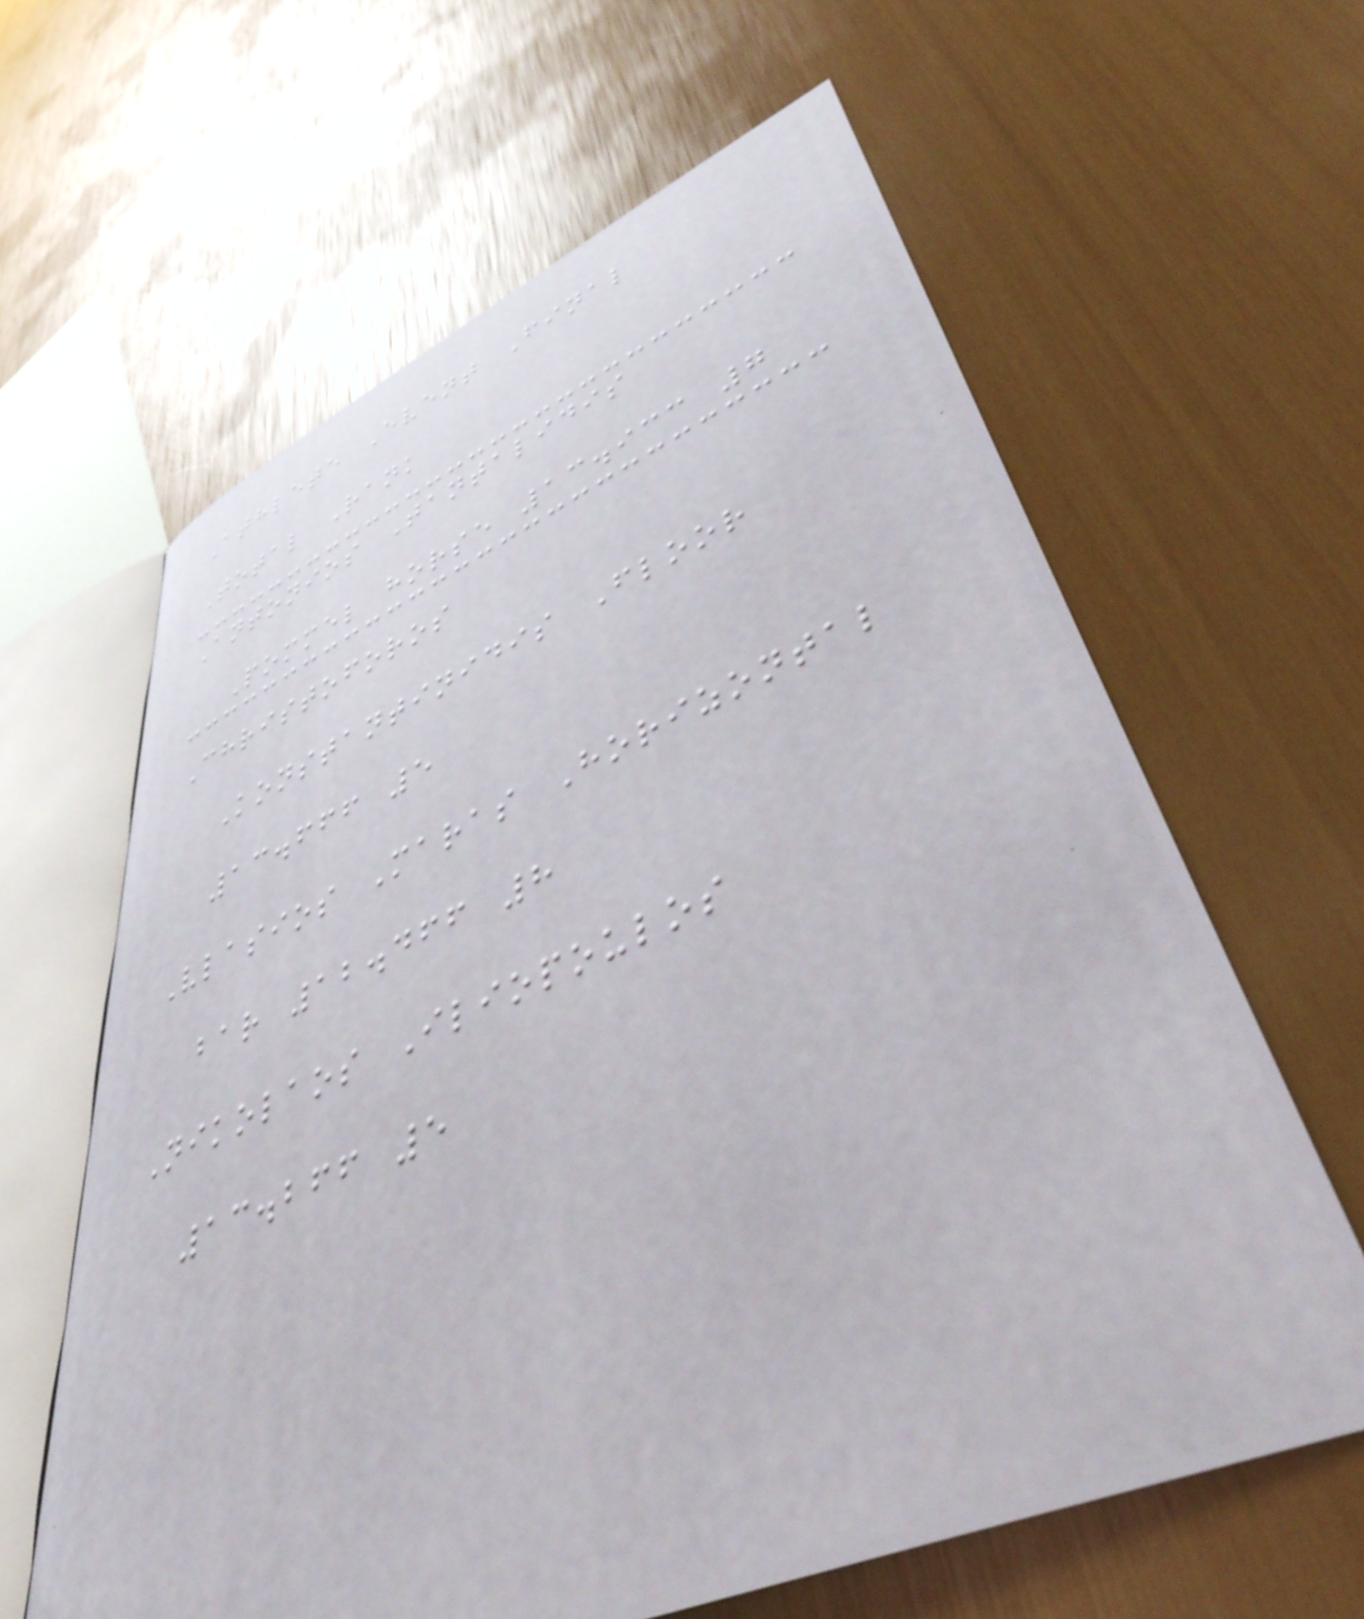Athlete Event Final
Total Rank
Antonios Tantalidis
Pommel horse 13.933 7
Christoforos
Konstantinidis Floor
13.666 5
Vlasios Maras Horizontal
bar 12.466 8
Nikolaos Iliopoulos
13.266 5
